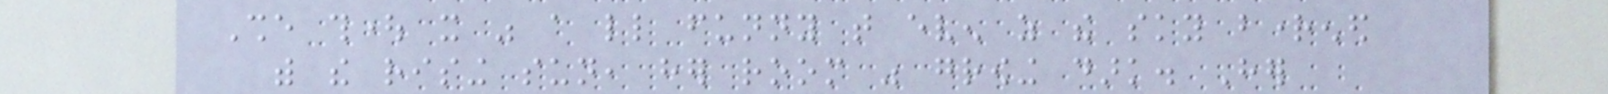She thought it was a little funny that even as the sky brightened
with the rising sun, her room was growing dark. Her
